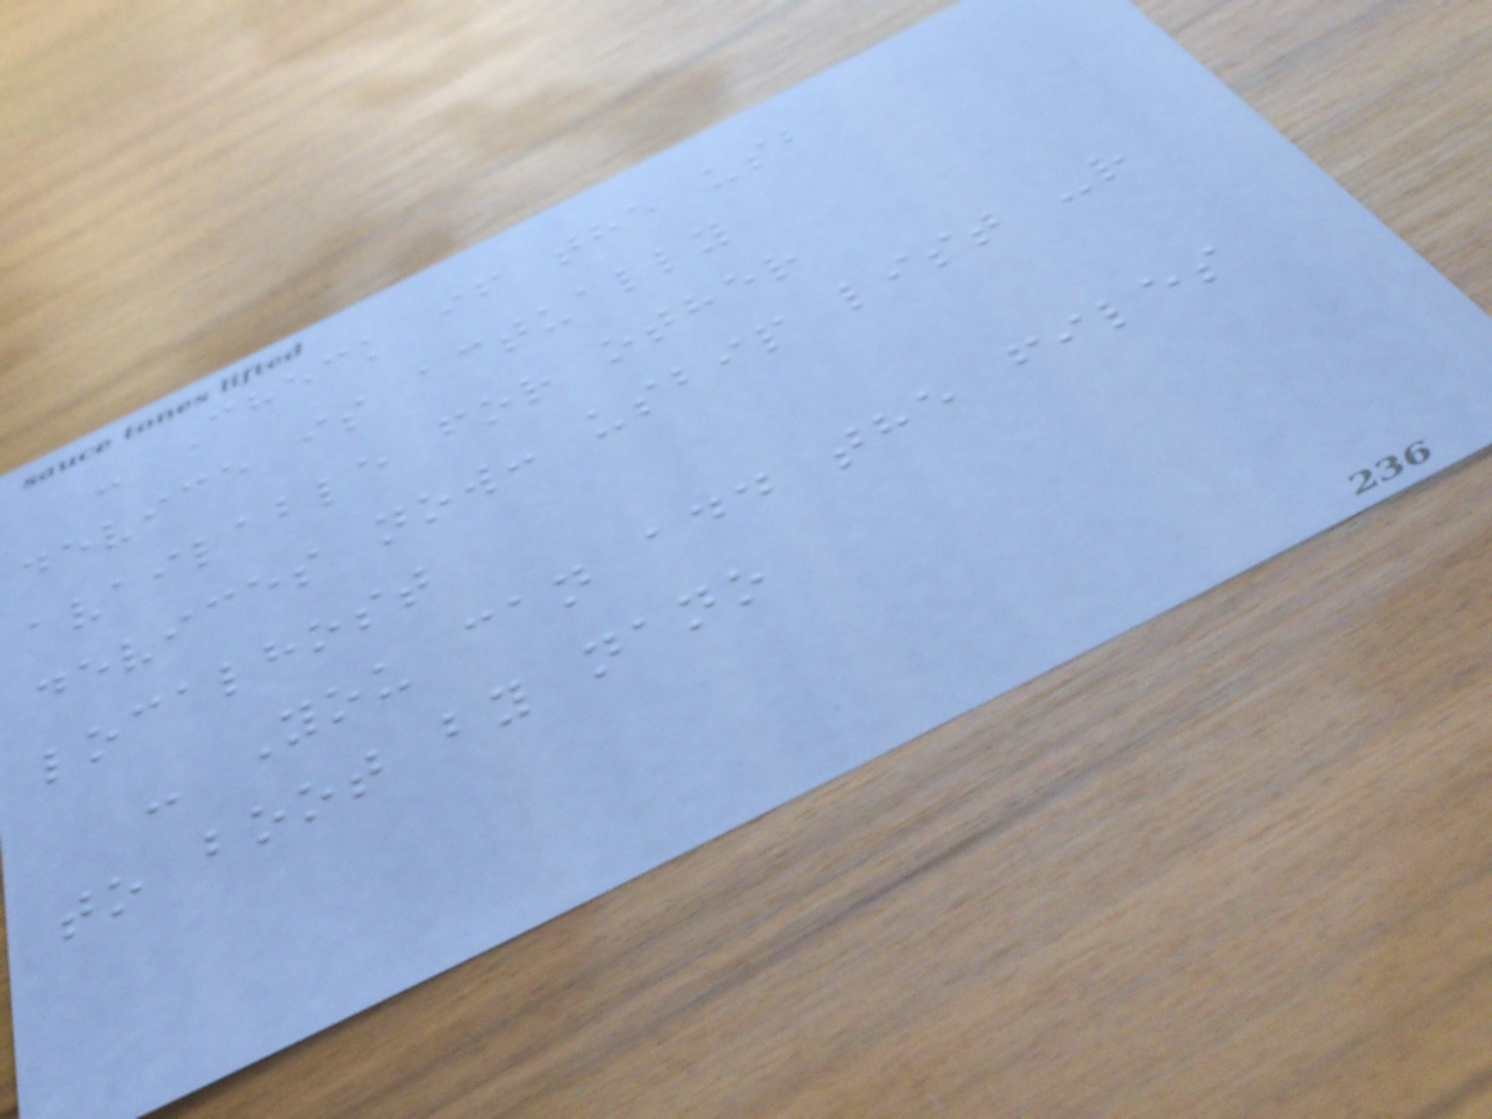- Check if the usb
device is actually
available for other
devices now: usbip list -r
localhost
- You can add the files
to boot by nano
